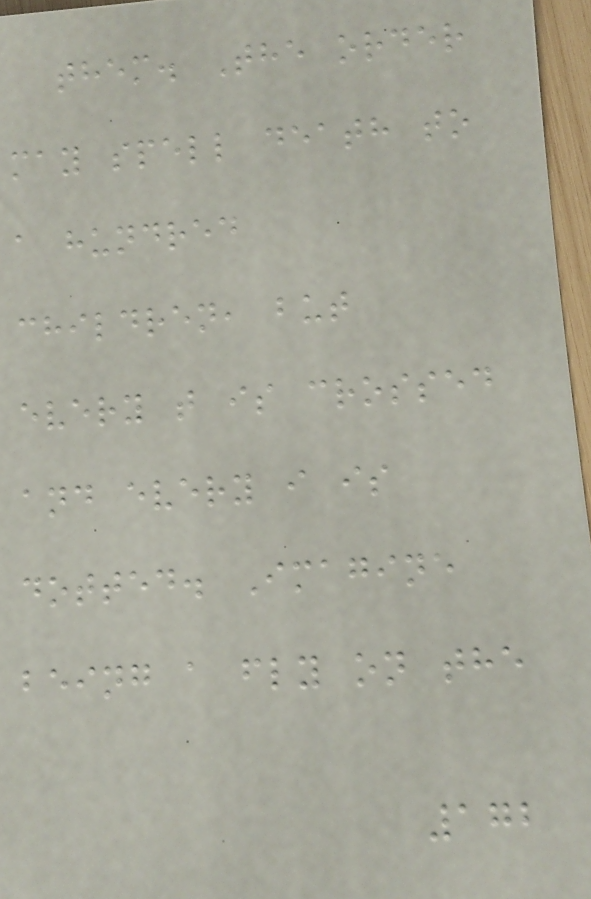them. The order
may spell death to
a hundred
children, but
every t is crossed
and every i is
dotted. Imagine
being a fly on the
172
